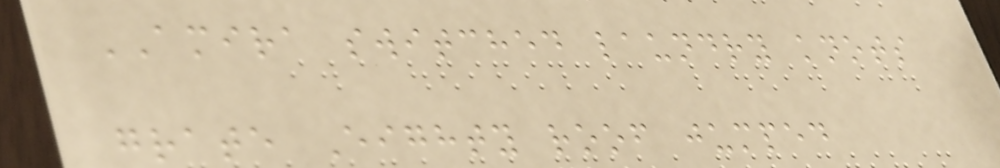AMIRA switched laundry knots
grate Eighty roof jumped
